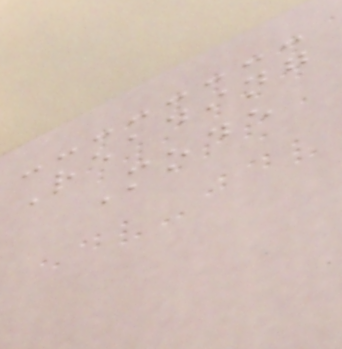Reading
Mode
